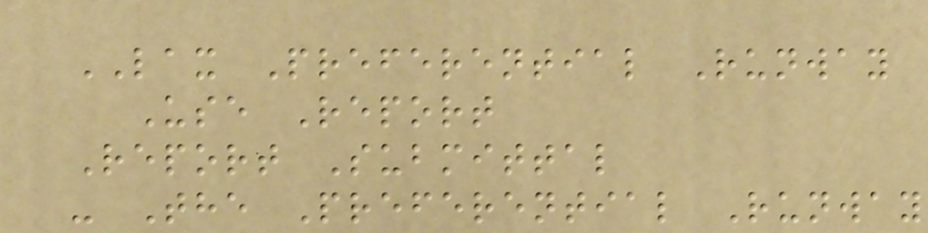LAX Preferential Runway
Use Report
Report Submittal
- The Preferential Runway
